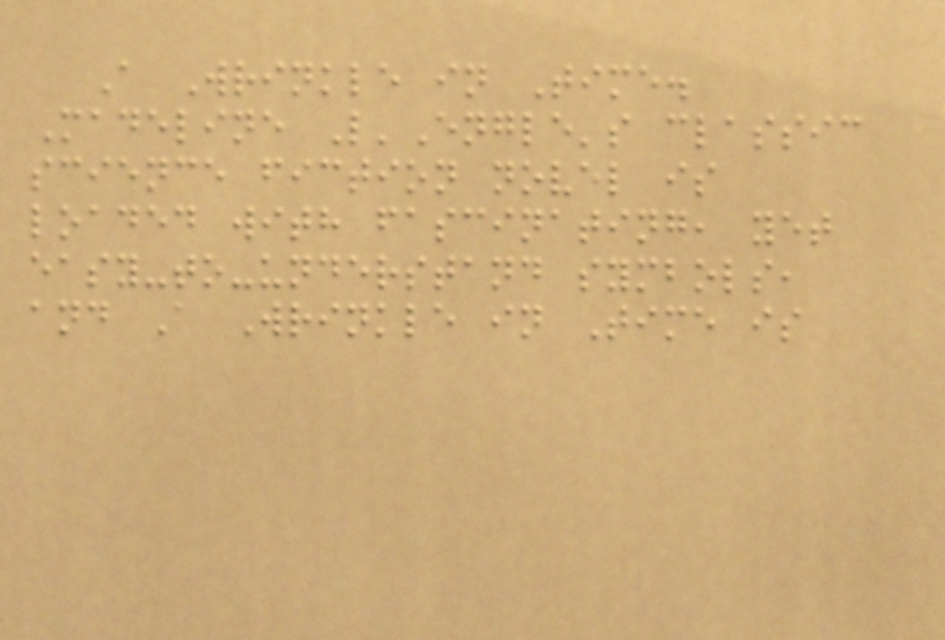A Wrinkle in Time.
Madeline L'Engle's classic
science fiction novel is
loaded with fascinating, yet
easy-to-understand symbols,
and A Wrinkle in Time is
